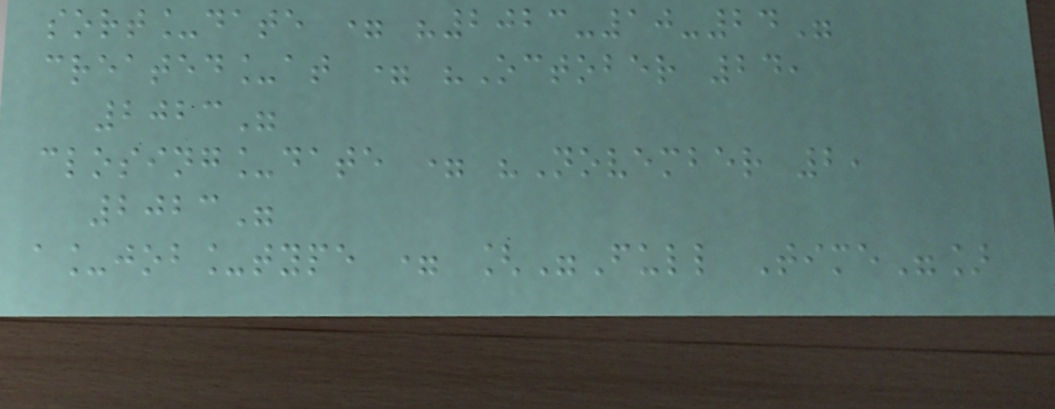sort_date = "2023-10-24"
created_at = "October 24,
2023"
closing_date = "November 2,
2023"
a_job_type = ["Full Time"]
